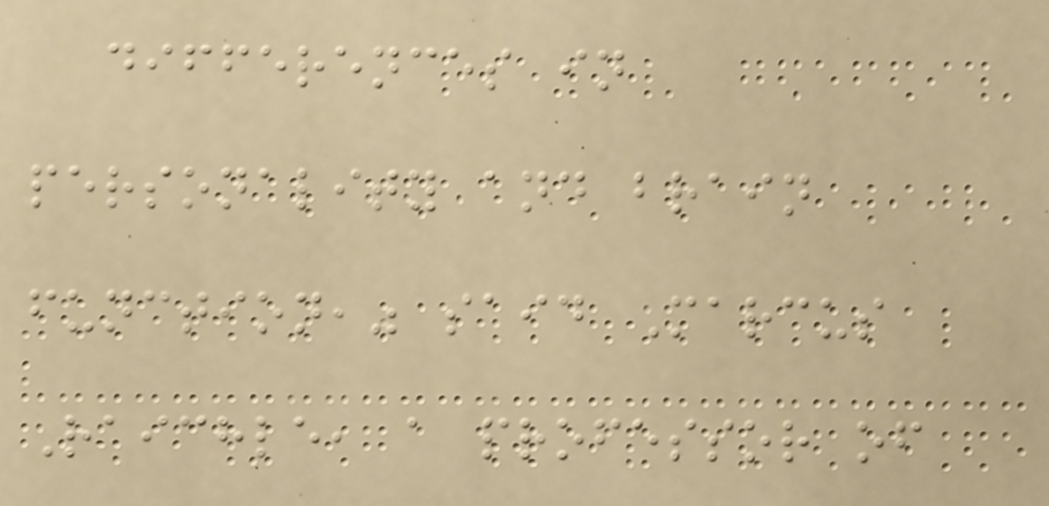differences in
personality and brain
function," said Marcus
Raichle, a professor of
